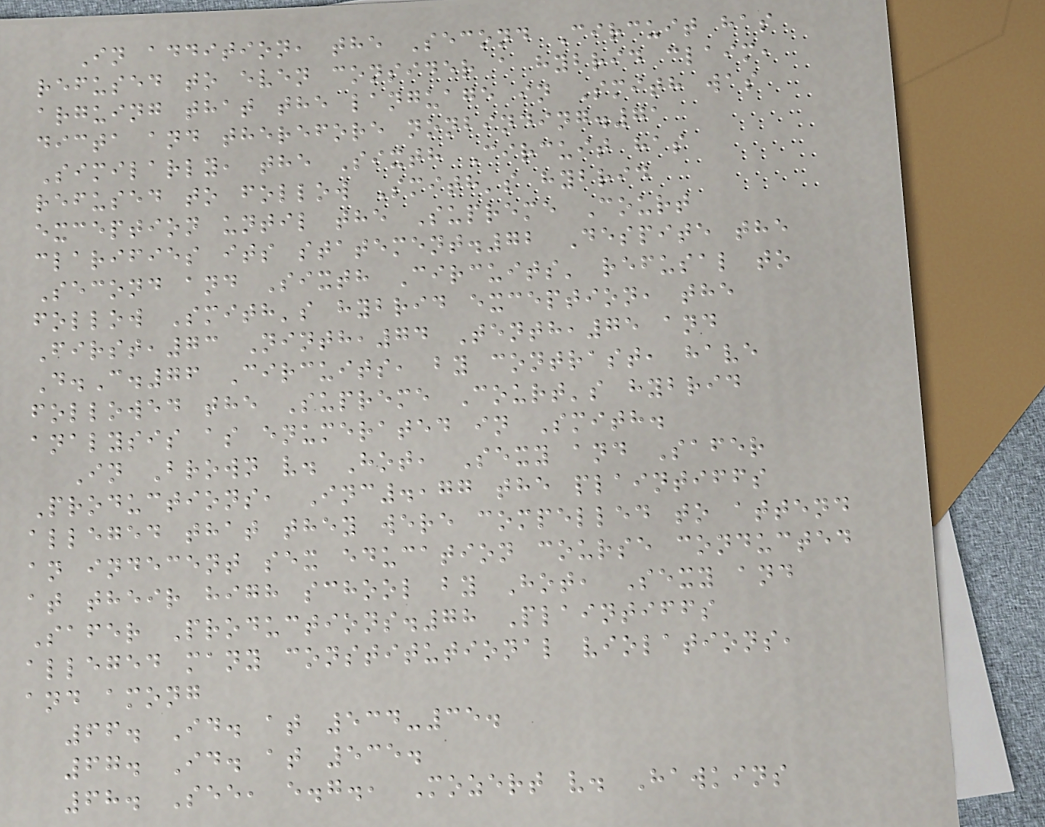In addition, the Second Circuit has
refused to even consider a hybrid claim,
arguing that the language in Smith was
dicta and therefore nonbinding.71
Similarly, the Sixth Circuit has
refused to follow Smith's hybrid
exception until the Supreme Court
clarifies its statement.72 Despite the
Second and Sixth Circuits' refusal to
follow Smith's hybrid exception, the
First,73 Ninth,74 Tenth,75 and
D.C.76 Circuits, by contrast, have
followed the Supreme Court's hybrid
analysis as enumerated in Smith.
In Brown v. Hot, Sexy and Safer
Productions, Inc.,77 the plaintiffs
alleged that they were compelled to attend
an indecent sex education course conducted
at their high school by Hot, Sexy and
Safer Productions.78 Plaintiffs
alleged many constitutional violations,
and among
66. Id. at 534-35.
67. Id. at 535.
68. See, e.g., Mozert v. Hawkins
